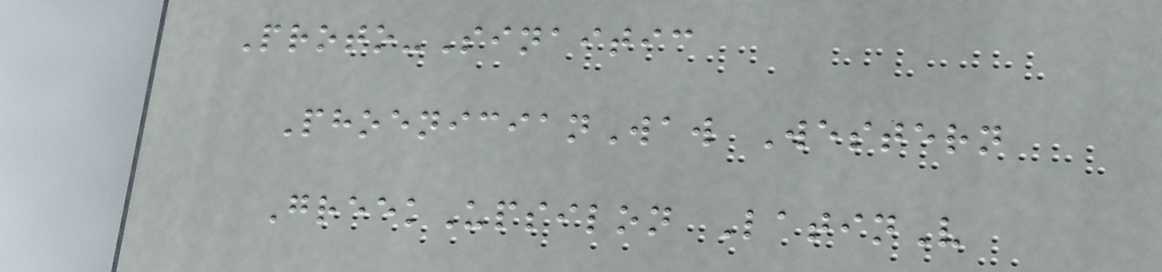Proto-Sinaitic
PhoenicianWaw Western
GreekUpsilon LatinV
